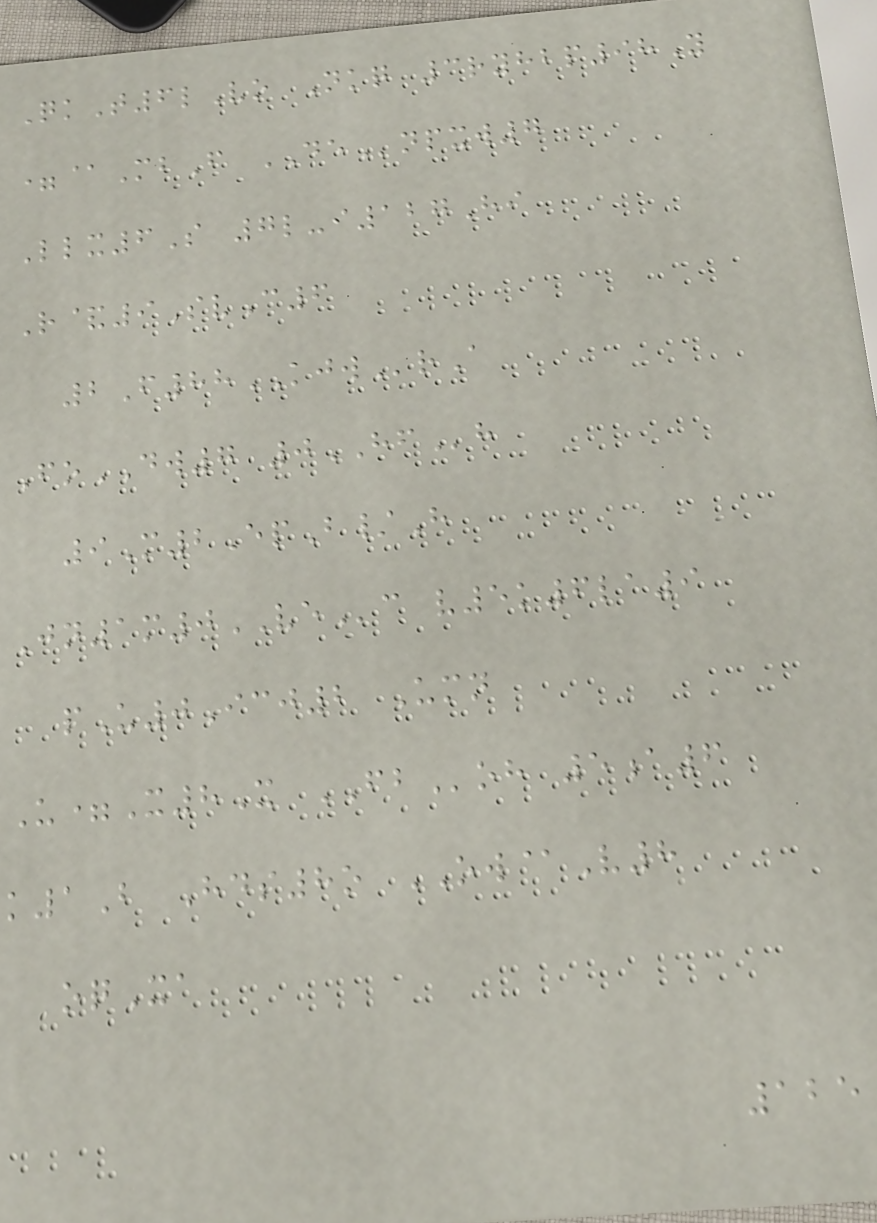QkT6lVo Nkq 3ryhbp98Y
=@MbF DEnpxw7
Llx6S 7l-i127Hi
R&9SvC6
2F88KJWrA
FoDW7 0HFh
9M2EpB/H
Jn1m0VEc v5k6la9
pU0Icj2 Umn
U=X8X FBoh 5a6
k1B Hds8o OW@V8
oqXa
125
